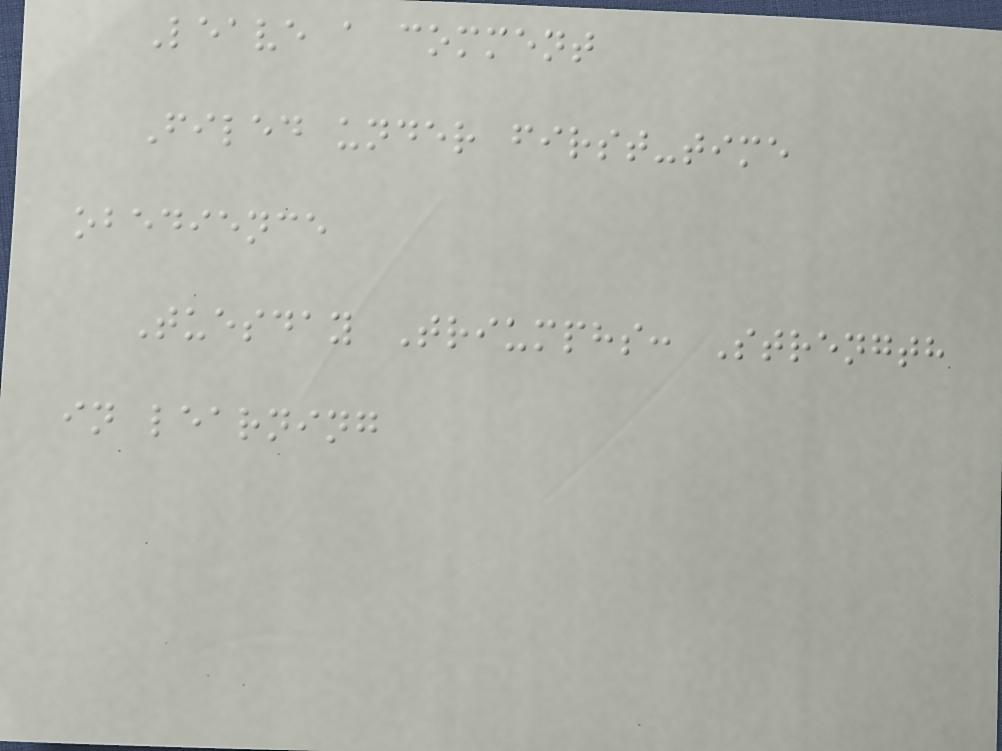Leave a comment
Filed under first-time
obedience
Tuesday Triumphs: Strength
in learning
